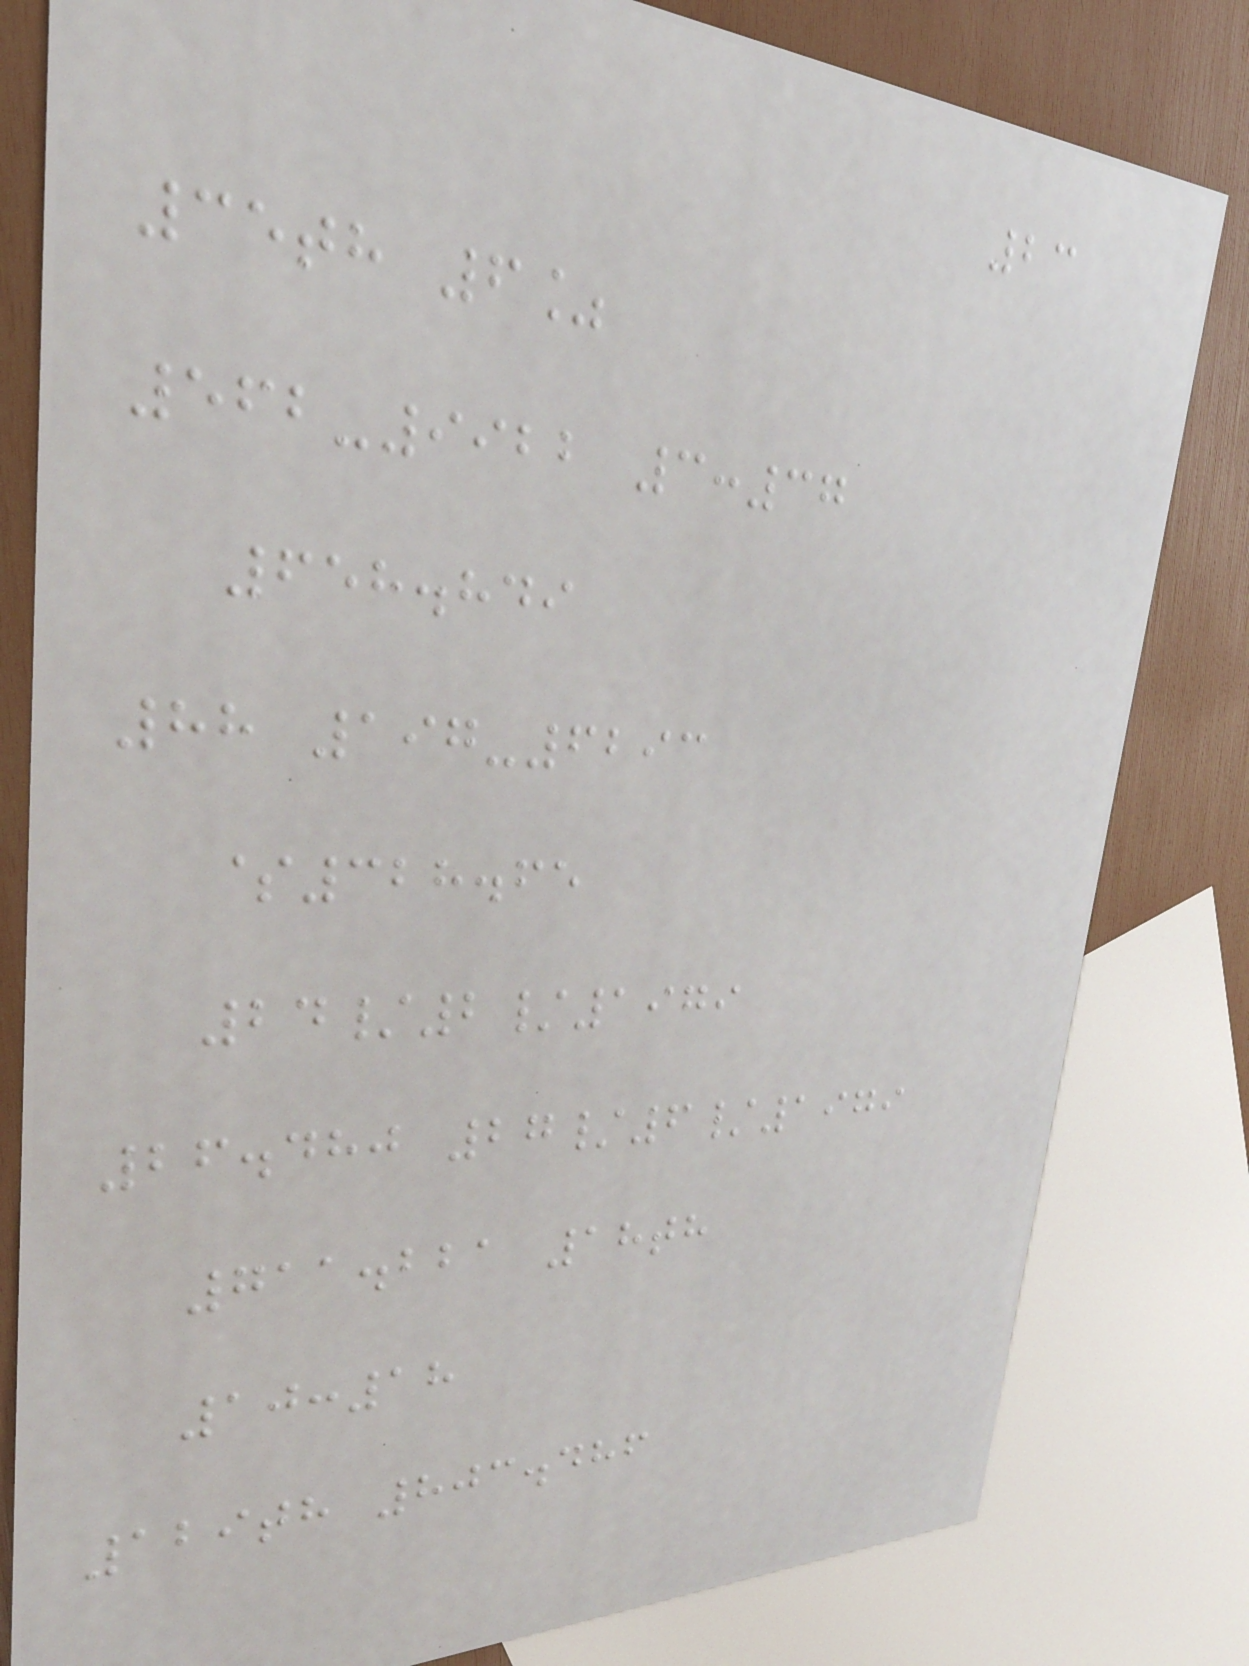23
35th 6%
562-9922 3:37
658.849
88 197-6293
$328.65
24/2/1979
26.480 27/6/1979
711.221 18th
10:18
129th 803.486
